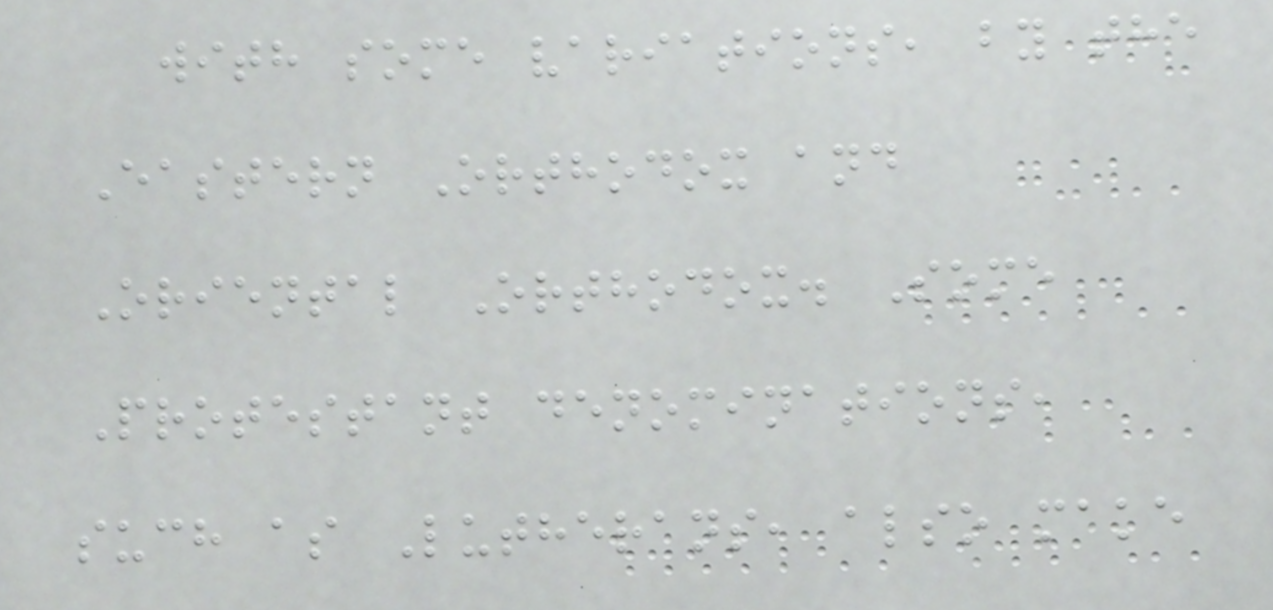with some variations, by the
Eastern Orthodox and
Oriental Orthodox. Some
Protestant denominations,
such as Lutherans, also make
